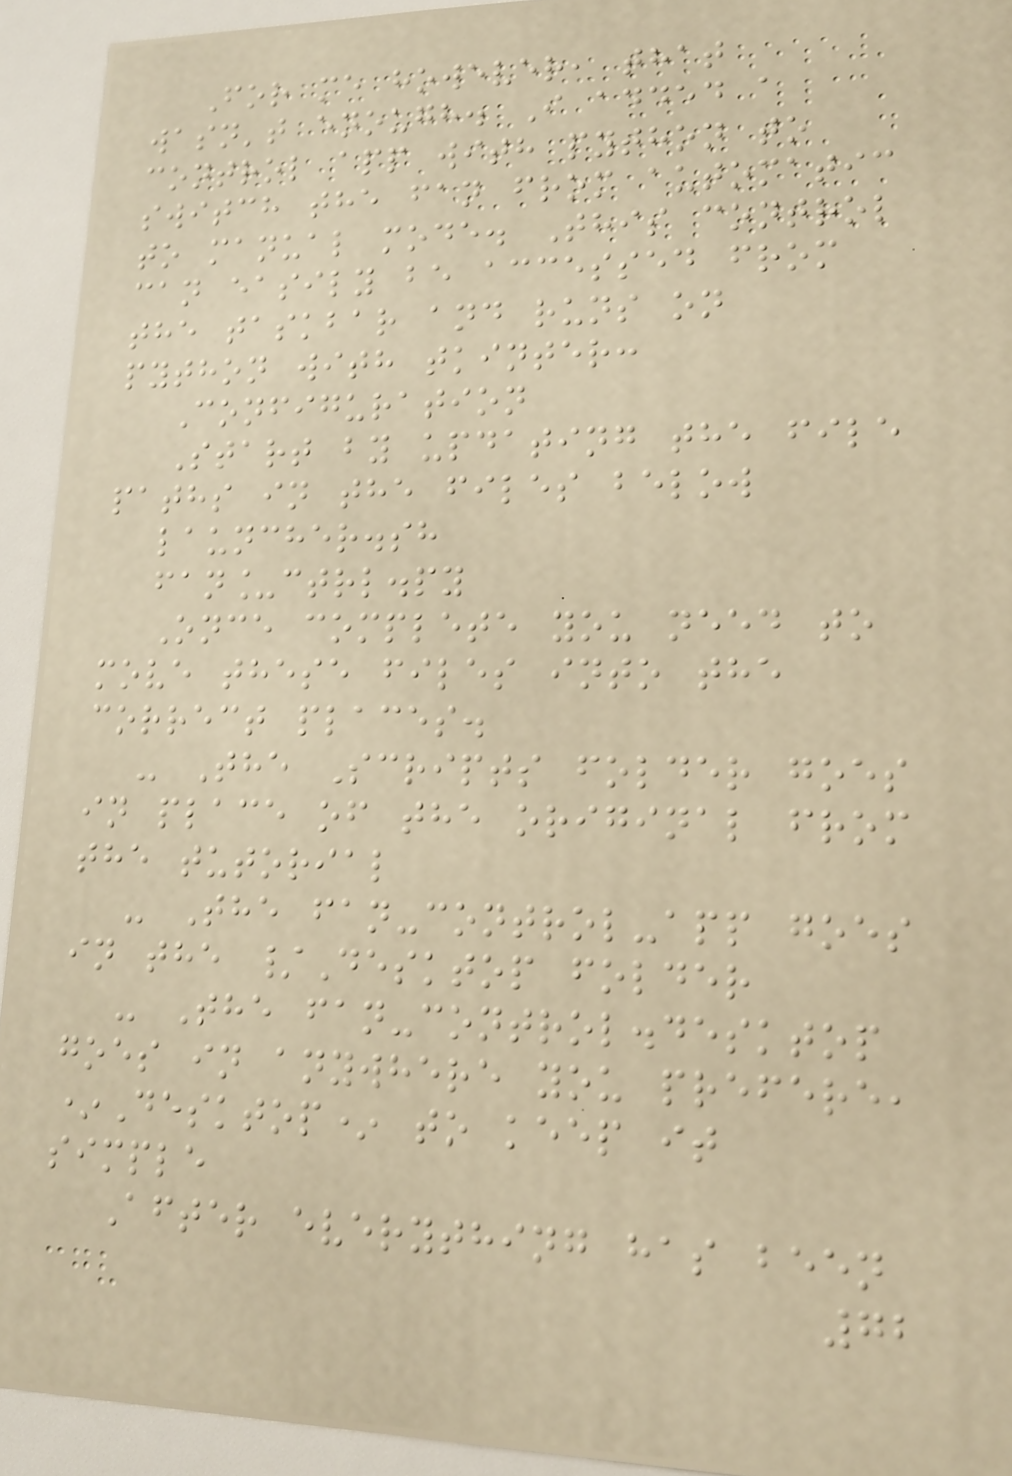For me however, that
wasn't enough. I added a
control app with python to
switch the fan from automatic
to manual mode. This control
can easily be accessed from
the taskbar and runs on
python with tkinter:
Configuration
Start by updating the file
paths in the files below
launcher.sh
fan_ctrl.py
Once complete you need to
move these files into the
correct places.
- The Scripts folder goes
in place of the original from
the tutorial
- The fan-control-app goes
in the /Desktop folder
- The fan-control.desktop
goes in anywhere you prefere,
*Desktop* to keep it
simple
After everything has been
72
